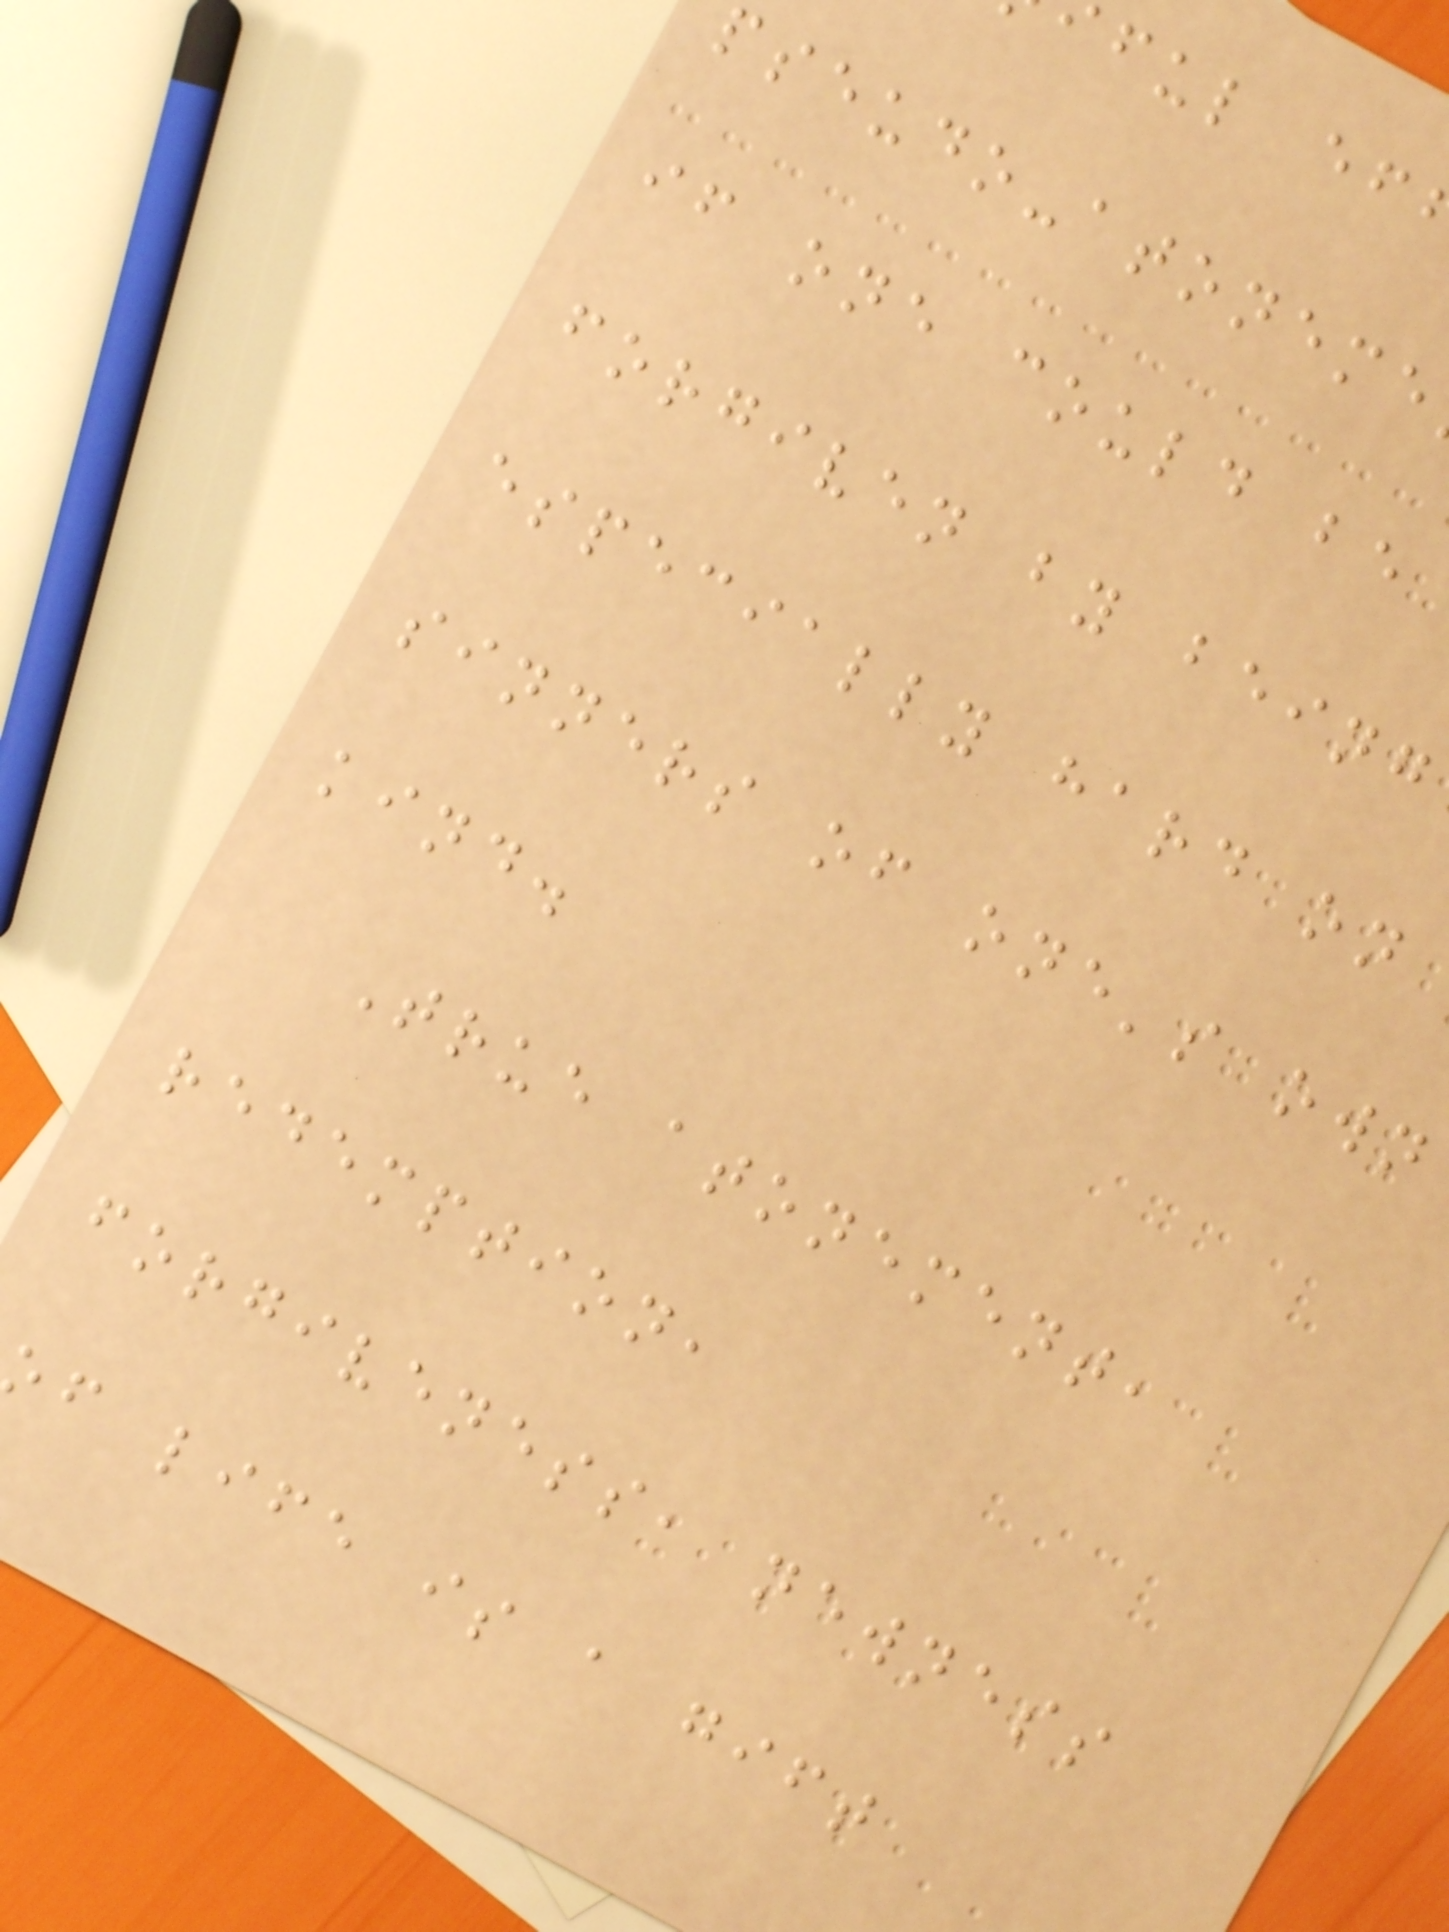ful ef
pseudo-atoneme
if one could be
forgiven by being
especially hard on
sinners of one's own
kind.
True atonement,
redemption,
forgiveness, newness
f life is a gift
